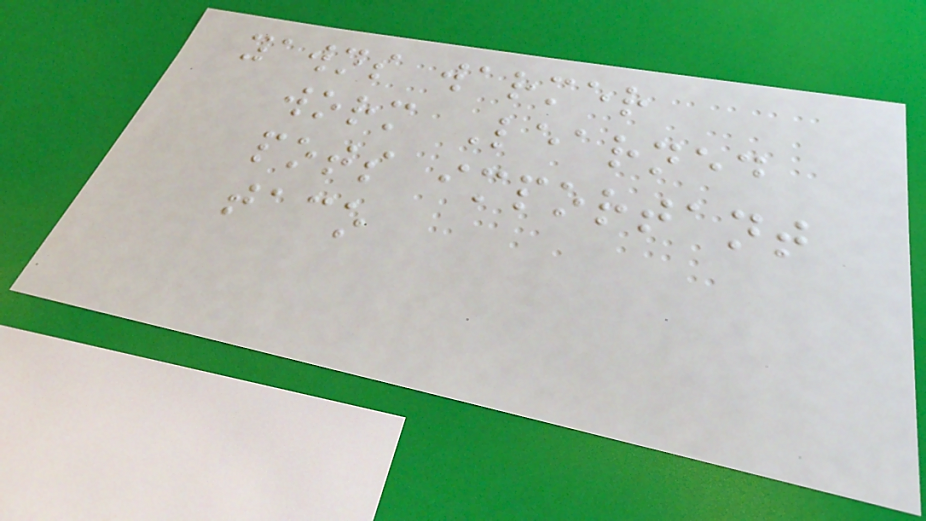yawns warmer
worm Learned
pots important
taco
